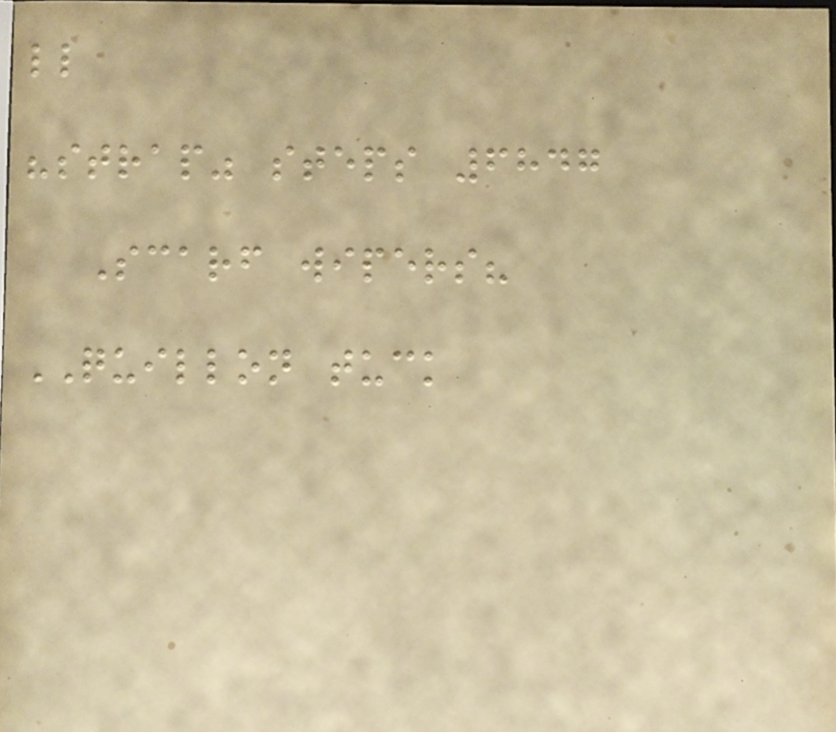ll
"strap" steps 6847
Scarf wipers?
QUILLON tuck
